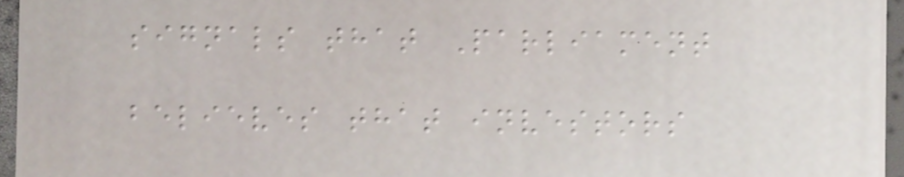signals that Parliament
believes that investors
